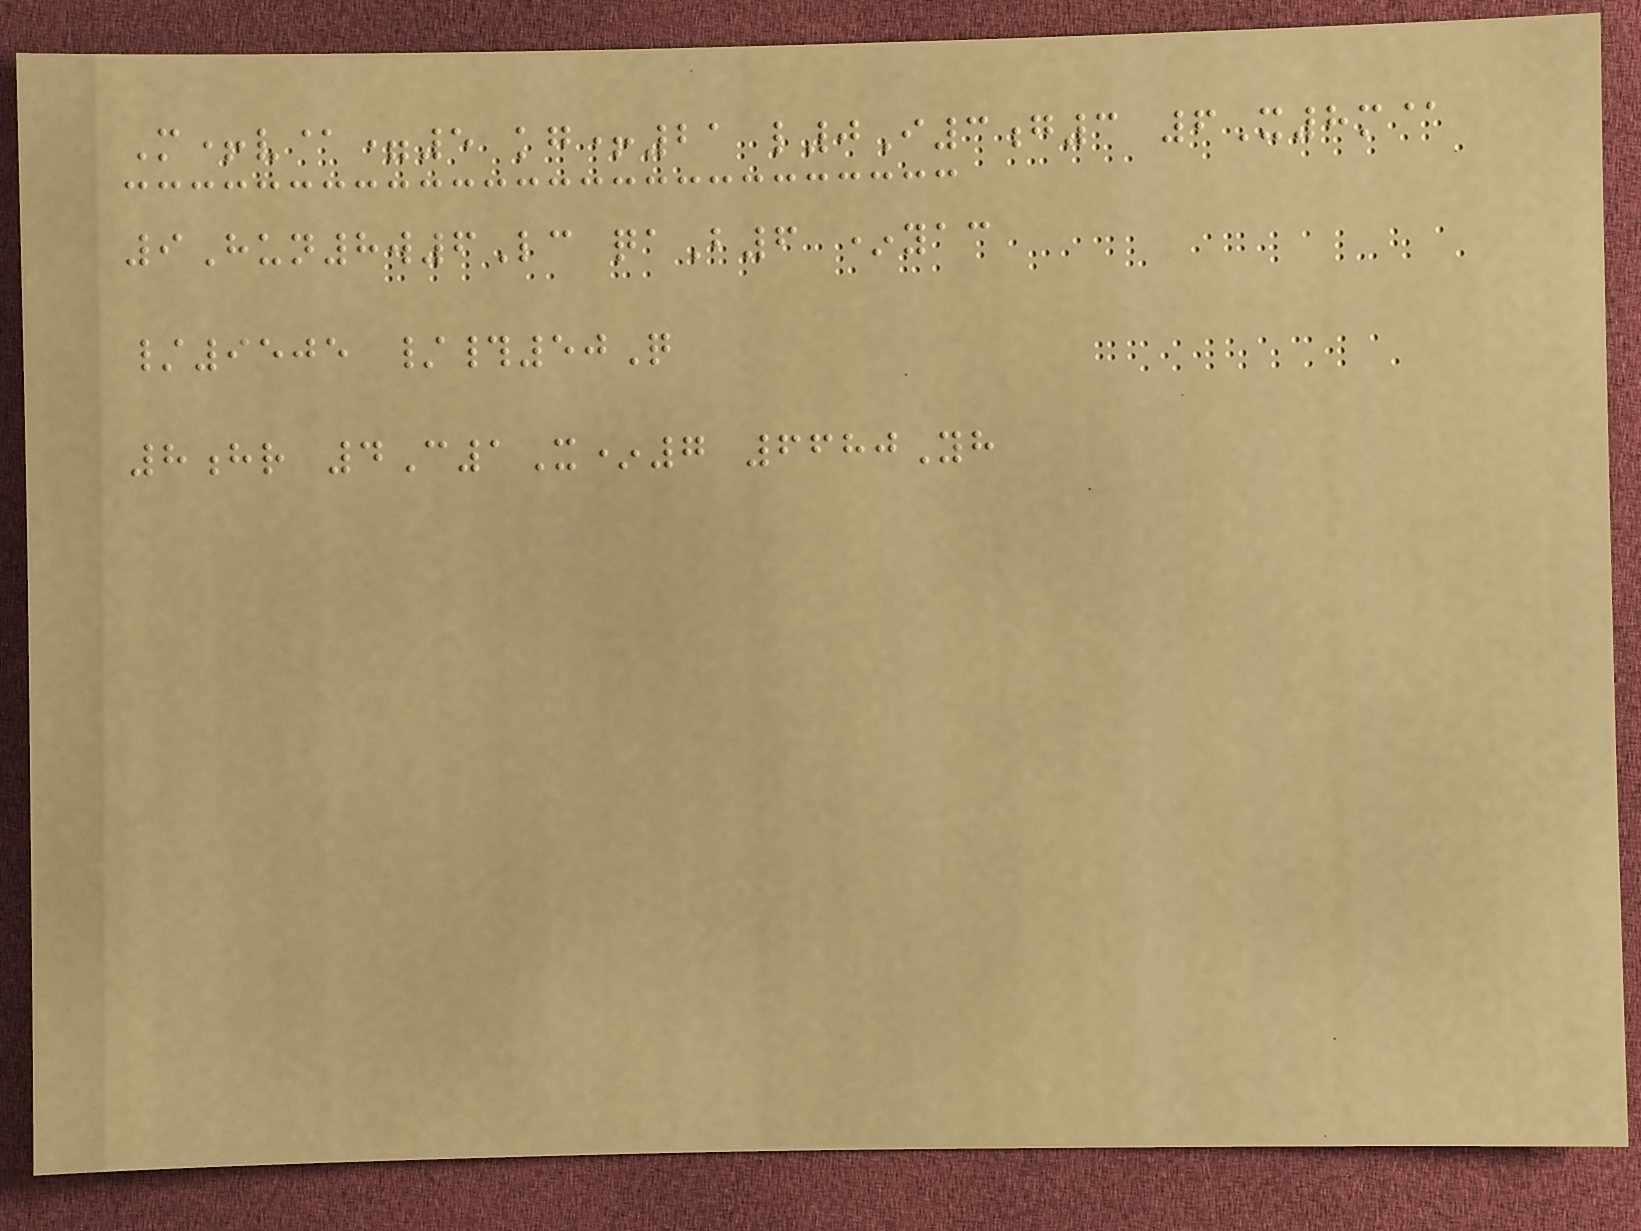M+v@=5 kg+21 l0I3g3 6X8m@
9Hun8w6Lc qaB6 *yac
/9505 /#50Q
8hr 4C1X*7 6680Yh
